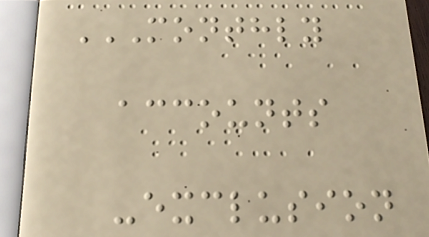MONTHLY
ACCOUNTS
-EXCLUSION
